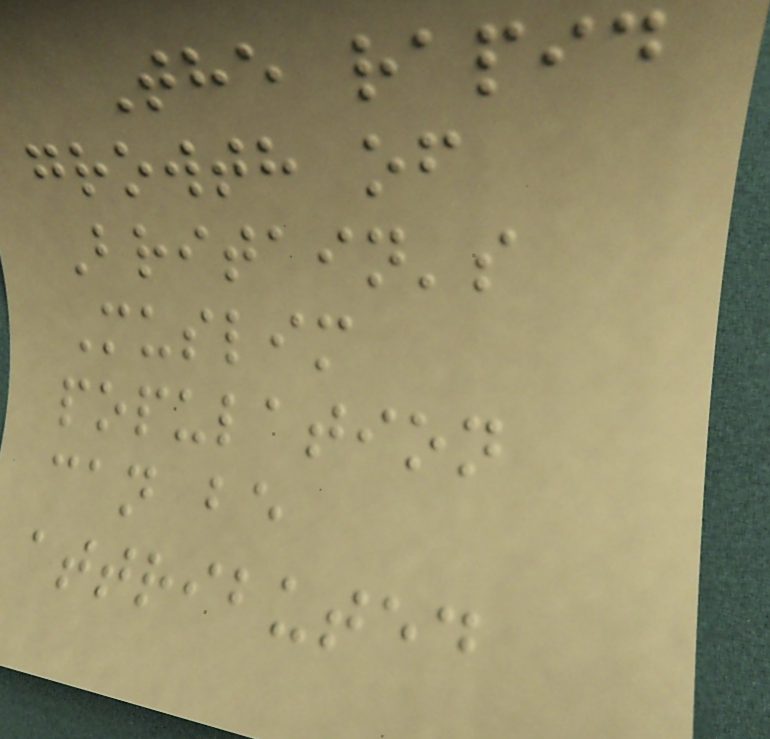The rapid
growth of
Britain's
Muslim
population
can be
attributed
